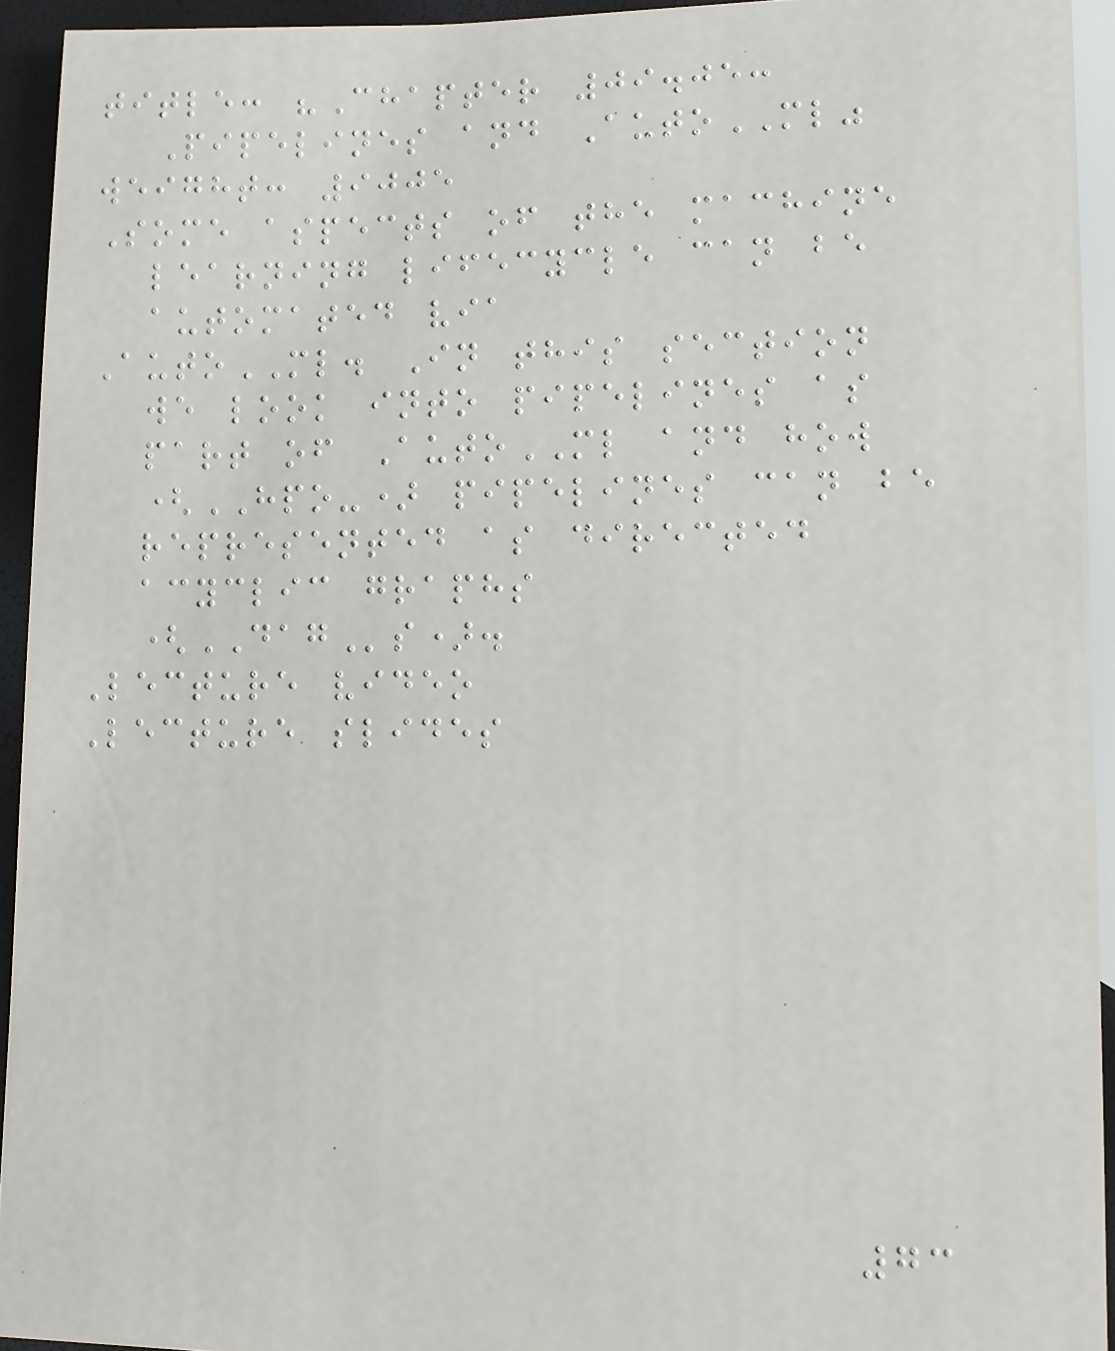title: "Chapter 09.05:
Pipelines and AutoML"
weight: 9005
Some aspects of the machine
learning lifecycle can be
automated via
AutoML. In this section
we look into pipelines as
part of AutoML and how
(HPO-) pipelines can be
represented as directed
acyclic graphs
(DAGs).
Lecture video
Lecture slides
73
